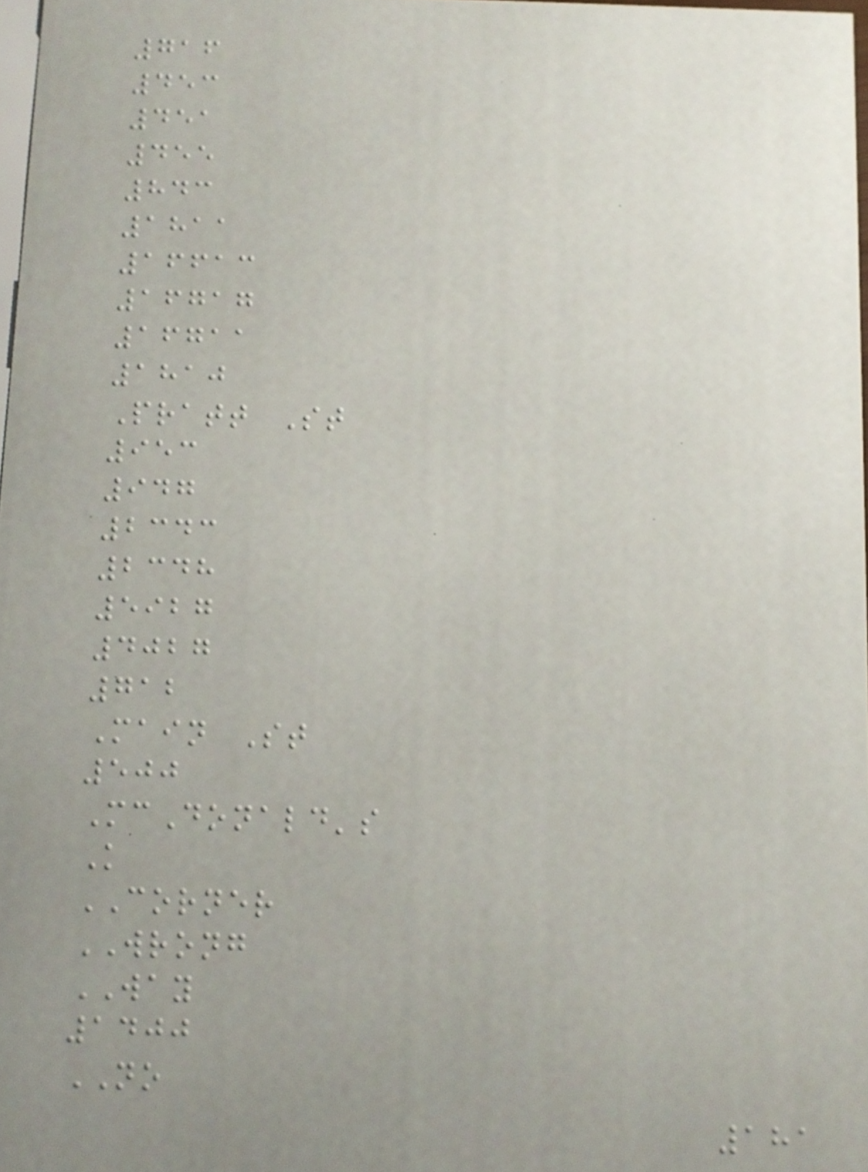716
453
451
455
843
1811
16613
16717
16711
1810
Pratt St
953
947
2343
2348
5927
4027
712
Main St
500
McDonald's
K
CORNER
WRONG
WAY
1400
NO
181
